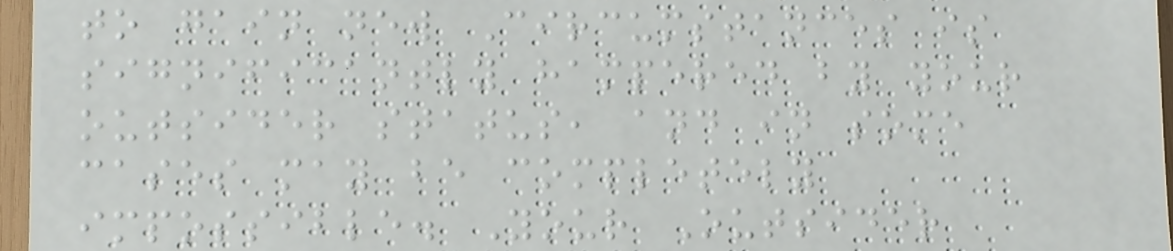to gain new Circumstances is
significantly hampered by your
outsider status, and in some
cases may be completely
impossible. Your Outsider
